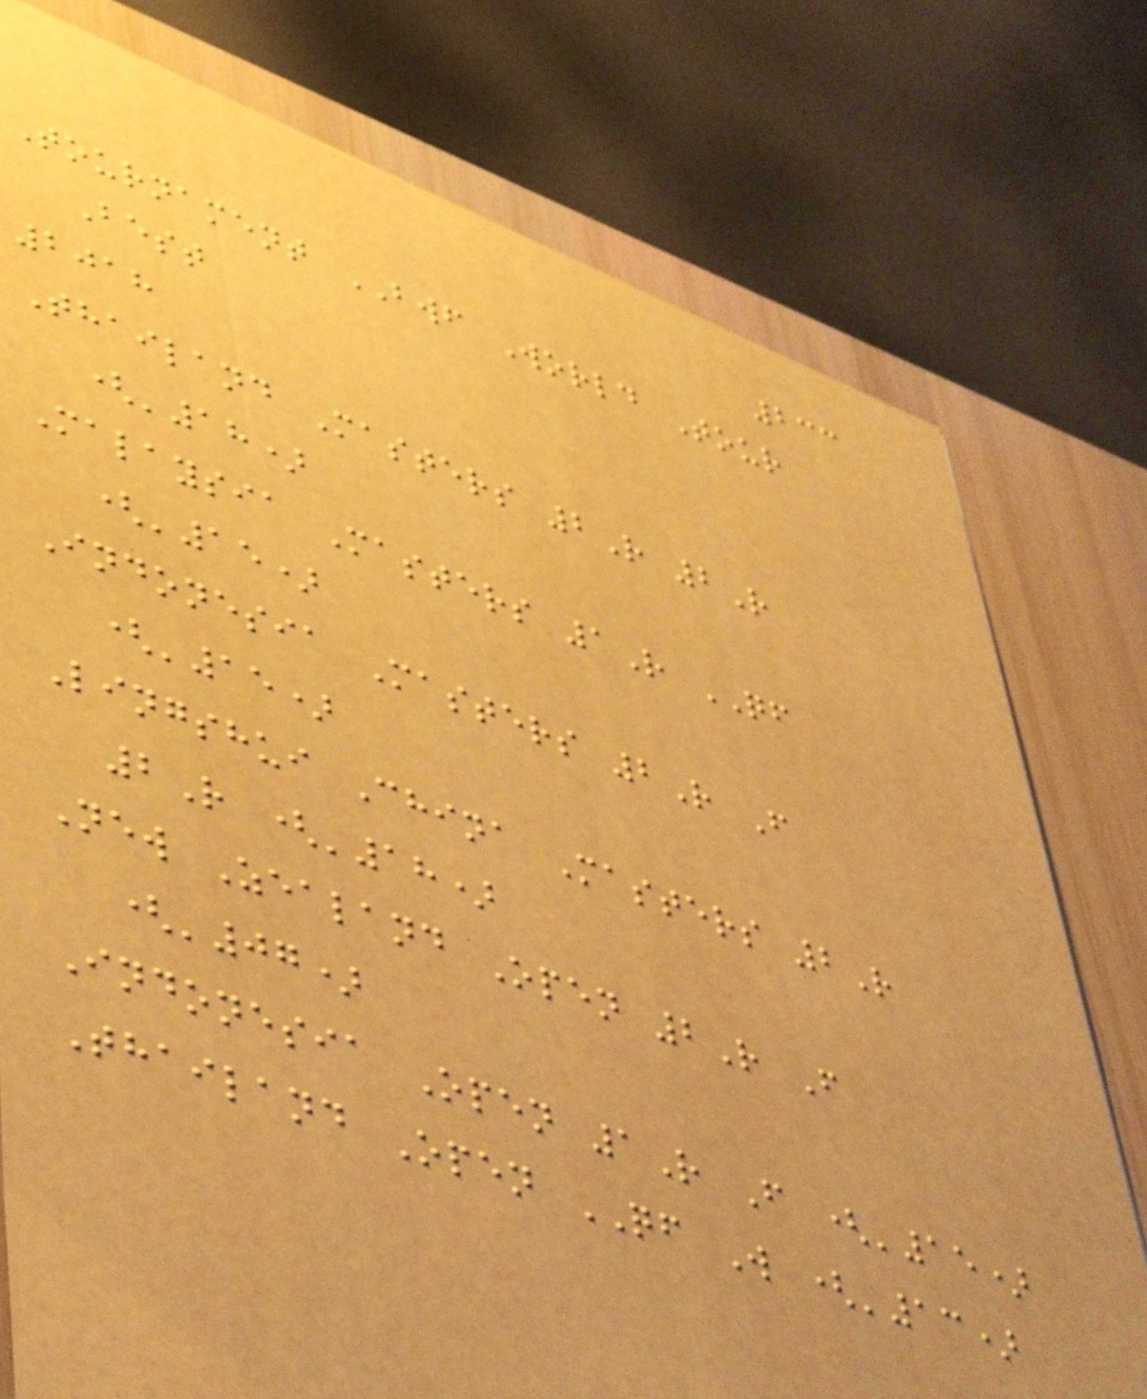233
Tournament BWF World Tour
Best
2018
Thailand Masters 2R 2R
('18)
Malaysia Masters 1R QF
('15)
Indonesia Masters 2R F
('15)
Lingshui China Masters 2R
2R ('18)
New Zealand Open 2R F
('07)
Indonesia Open 1R F ('15)
Thailand Open QF W ('13)
